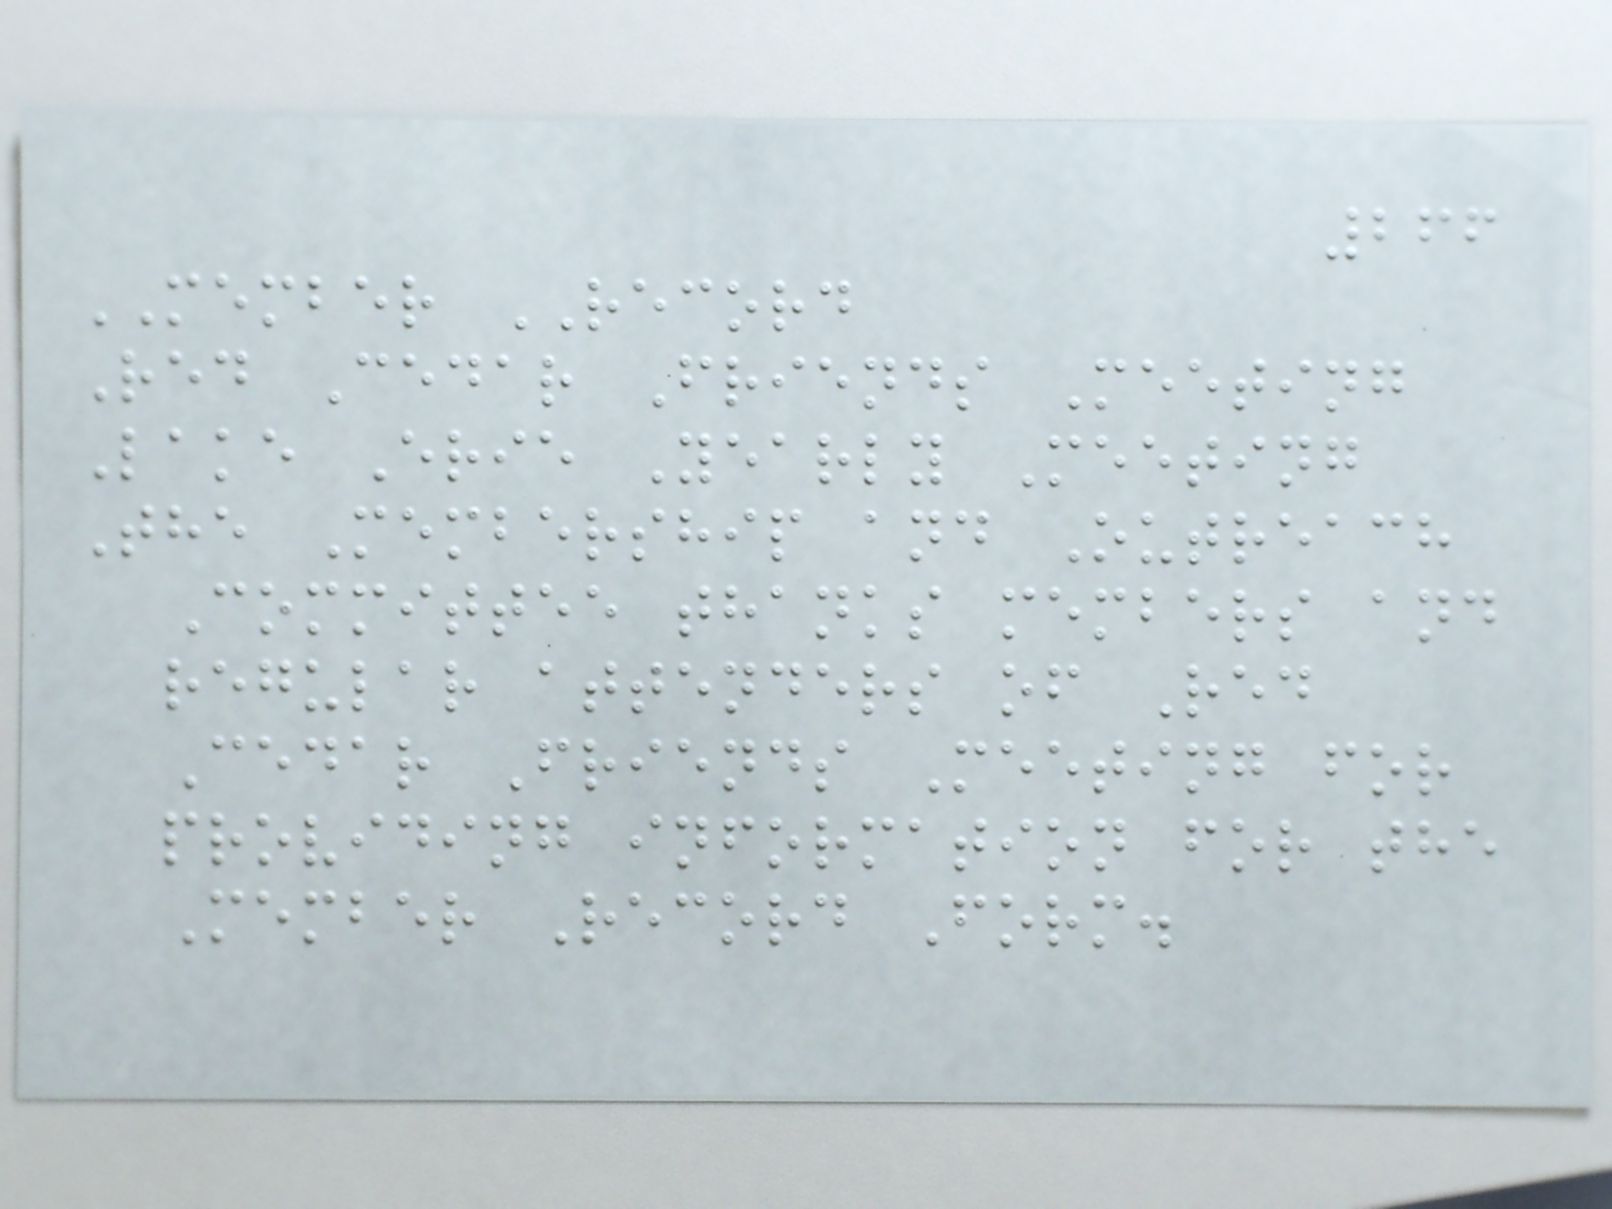266
MEMBER RECORD
Red Cedar Friends Meeting
Lake Erie Yearly Meeting
The Membership and Outreach
Committee thanks members and
regular attenders of Red
Cedar Friends Meeting for
providing information for the
Member Record Form.
